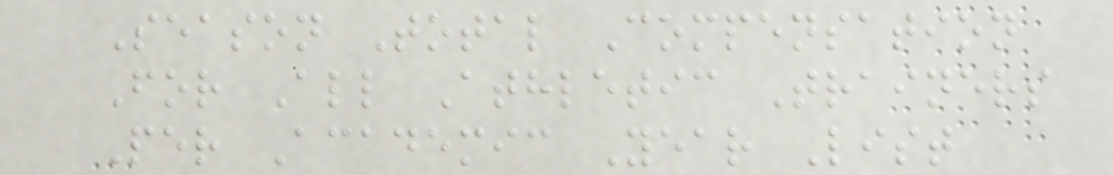Season Total Compensation
For All Athletic Trainers
Per Academic Year List
